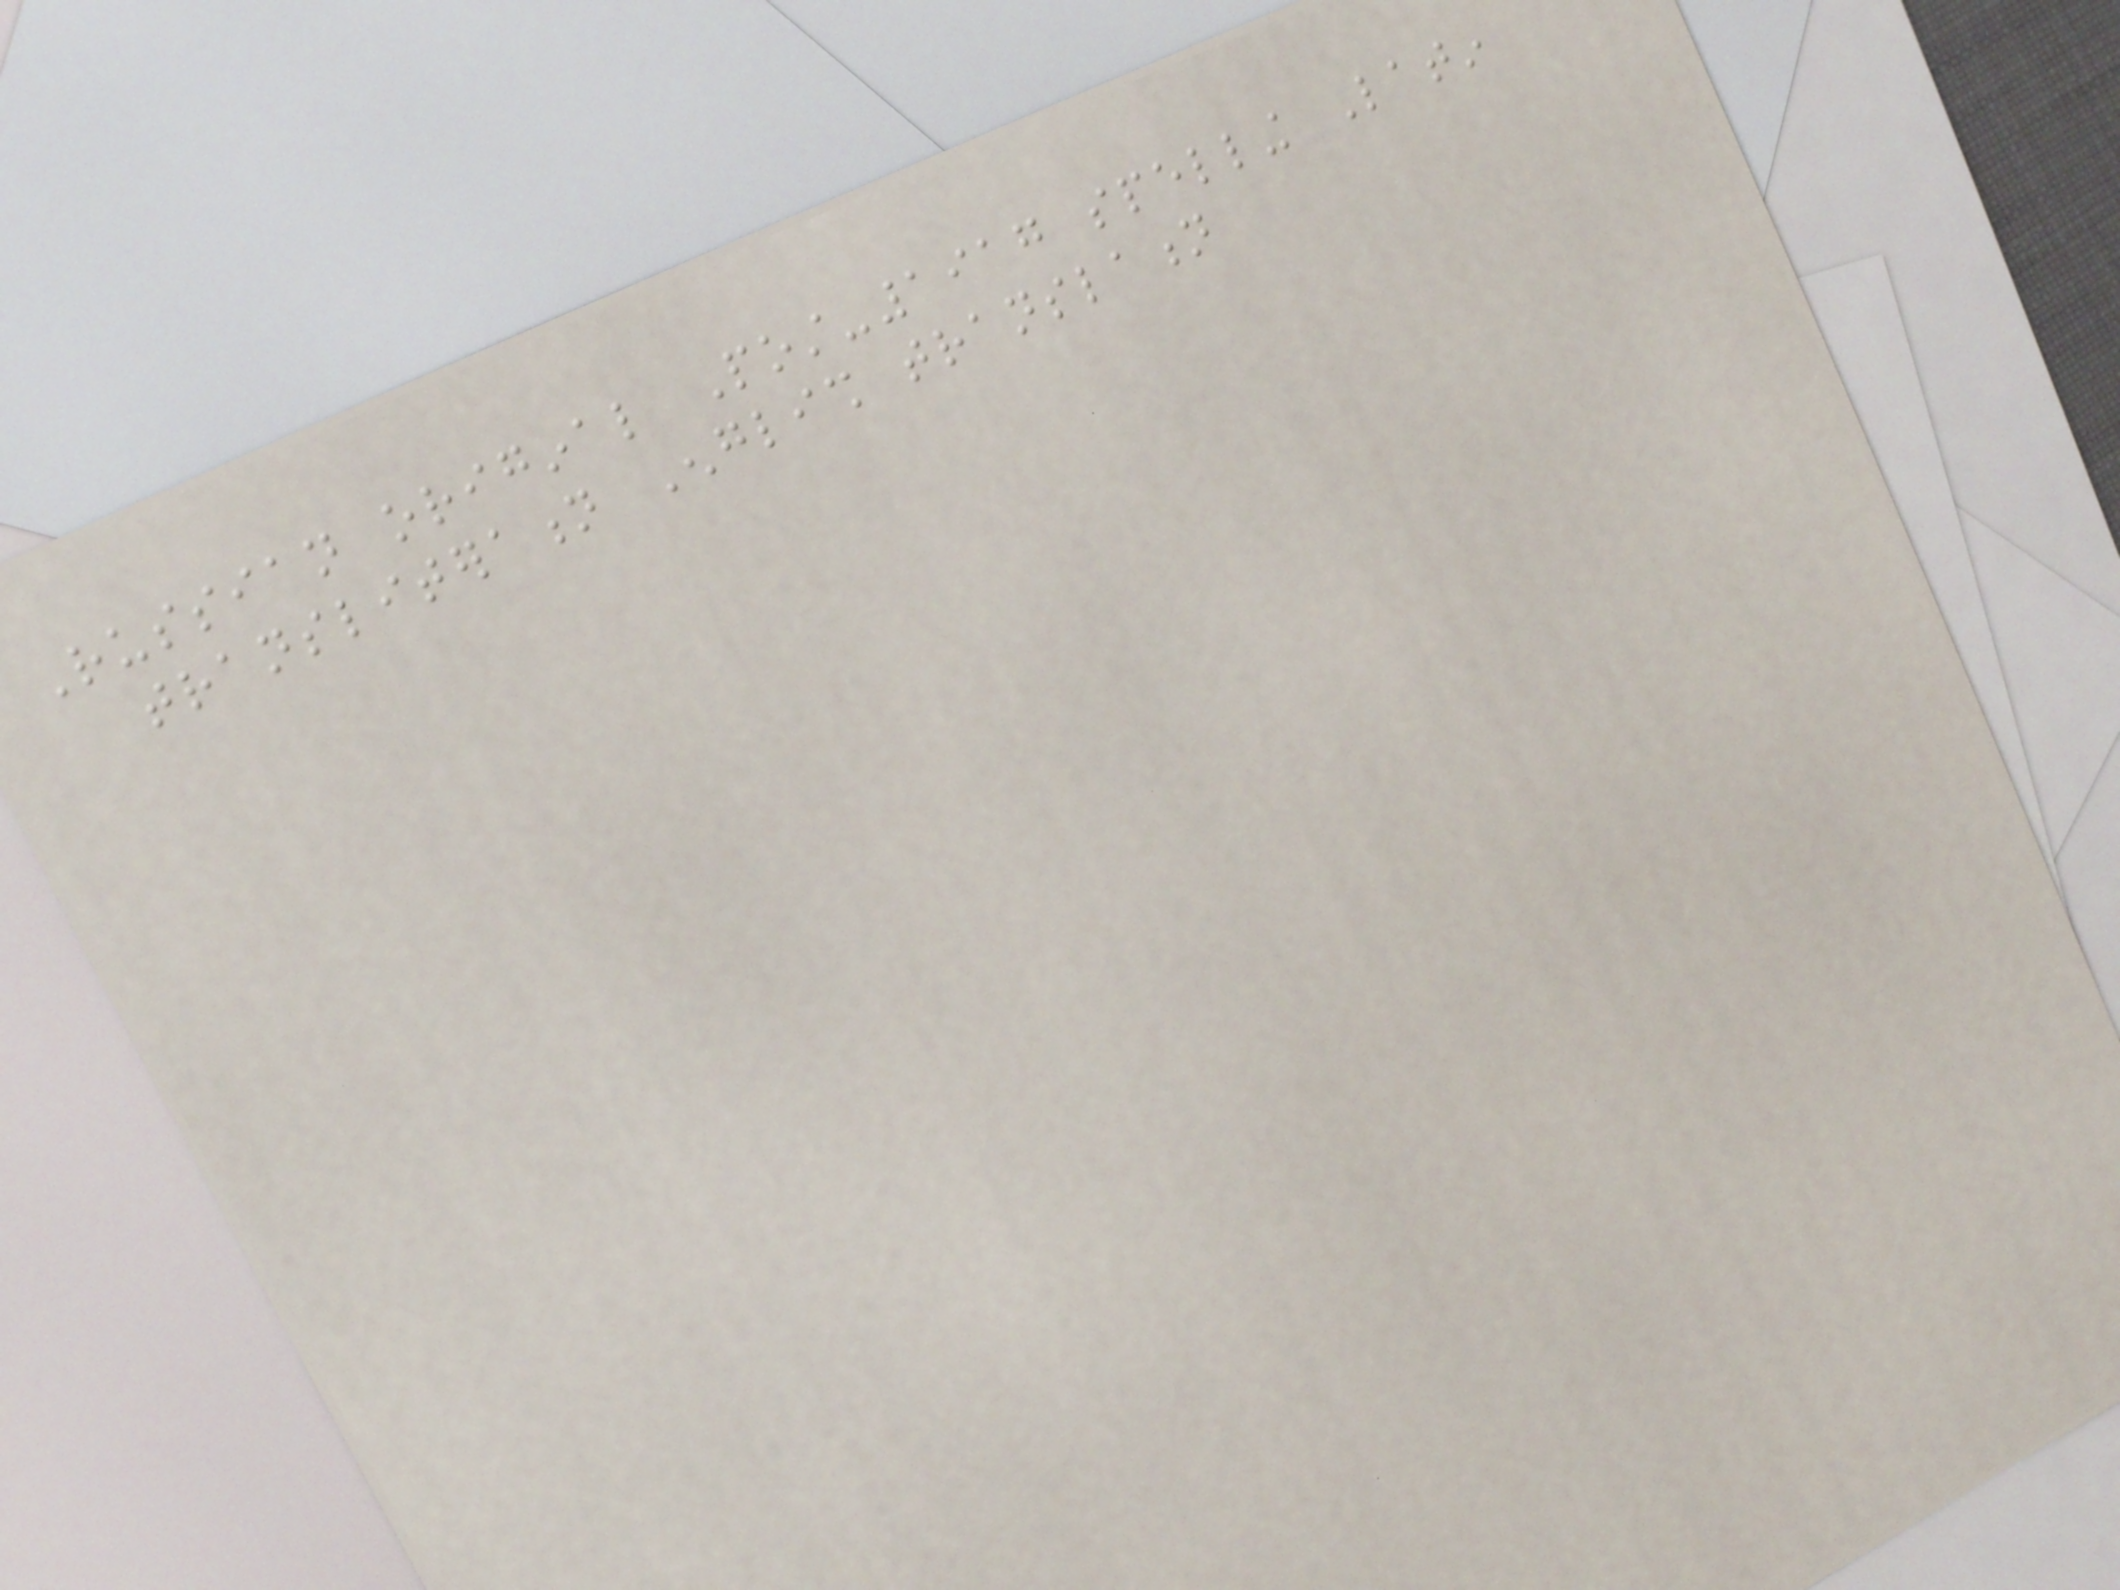Russian original Post-1917 spelling Latin
transliteration English translation
